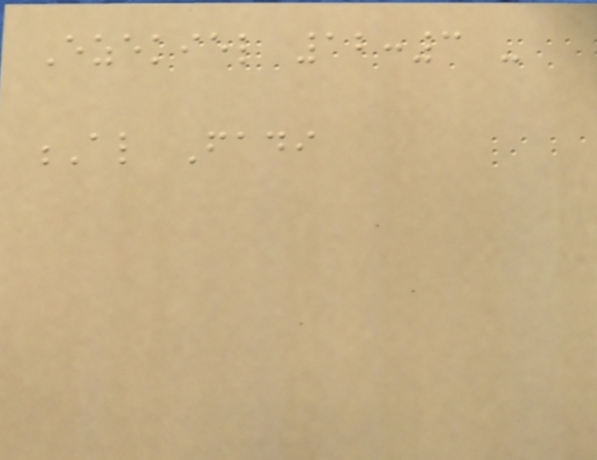Ezekiel 12:3 -
Al Fadi
